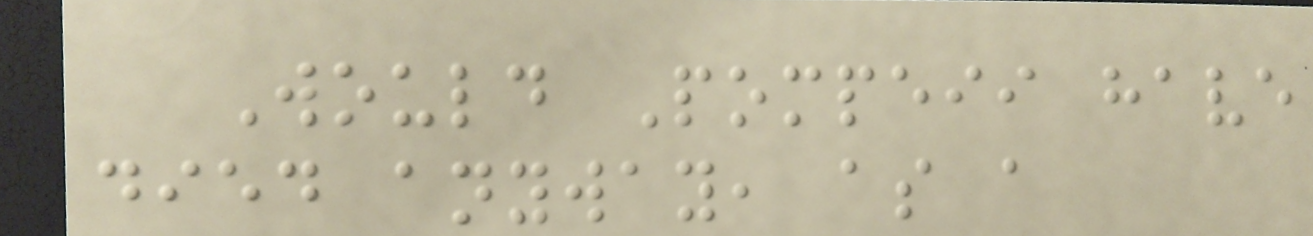Would Pompeii have
died anyway, as a
